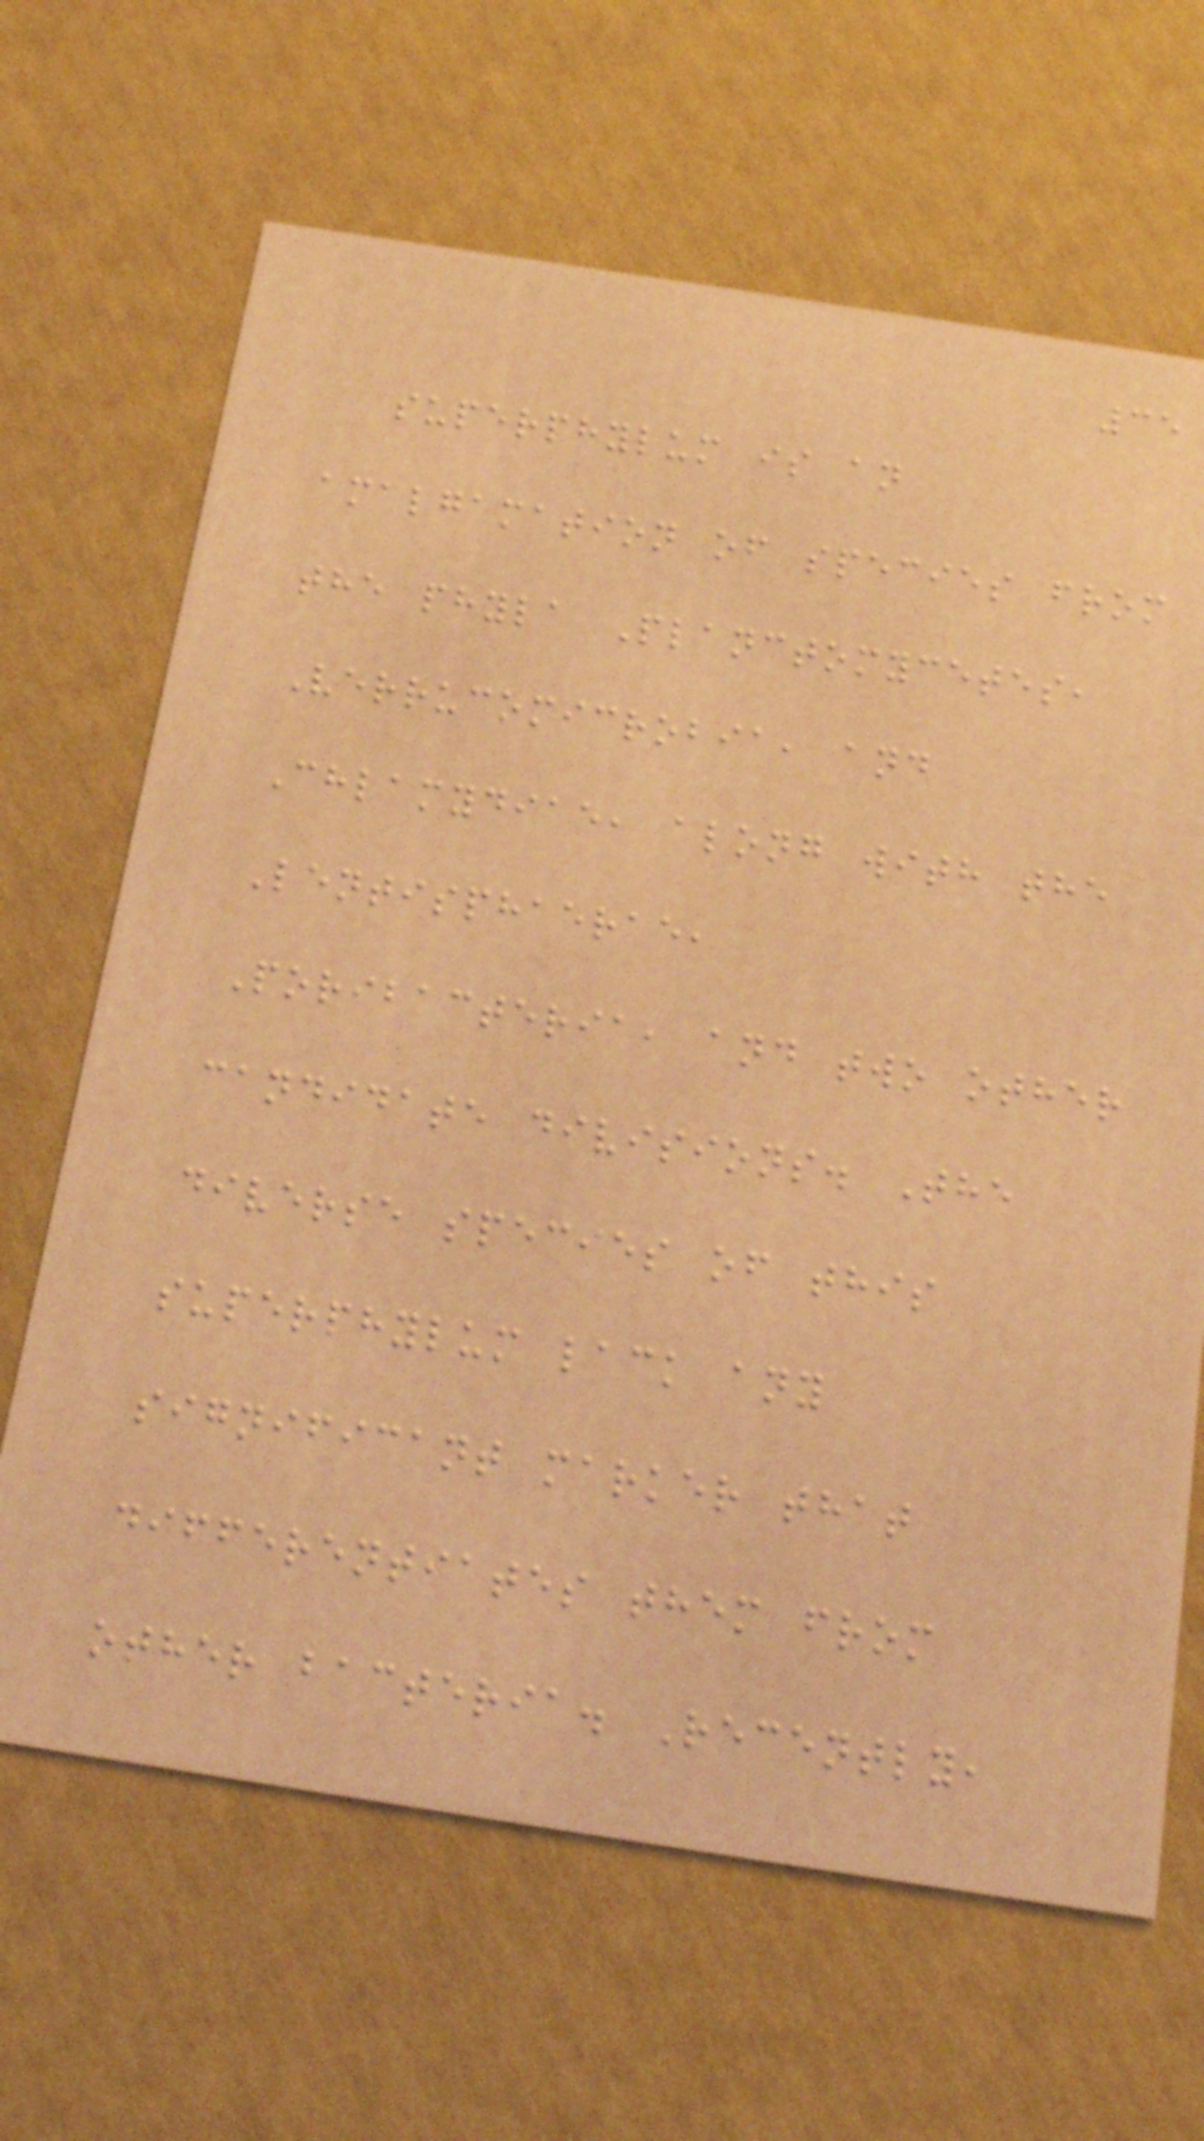35
superphylum is an
amalgamation of species from
the phyla Planctomycetes,
Verrucomicrobia, and
Chlamydiae, along with the
Lentisphaerae,
Poribacteria, and two other
candidate divisions. The
diverse species of this
superphylum lack any
significant marker that
differentiates them from
other bacteria. Recently,
